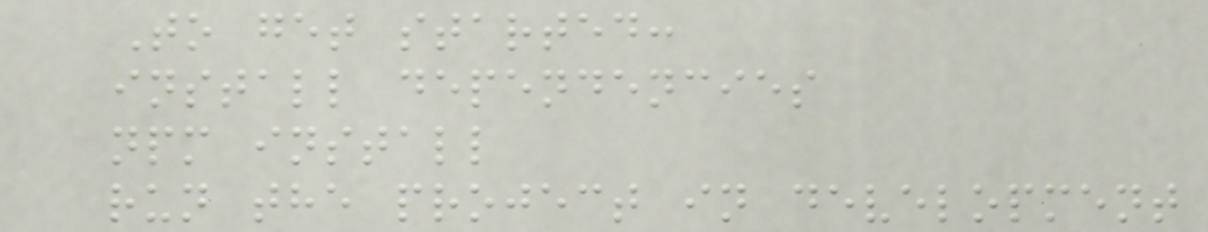To get started:
install dependencies
npm install
run the project in development
